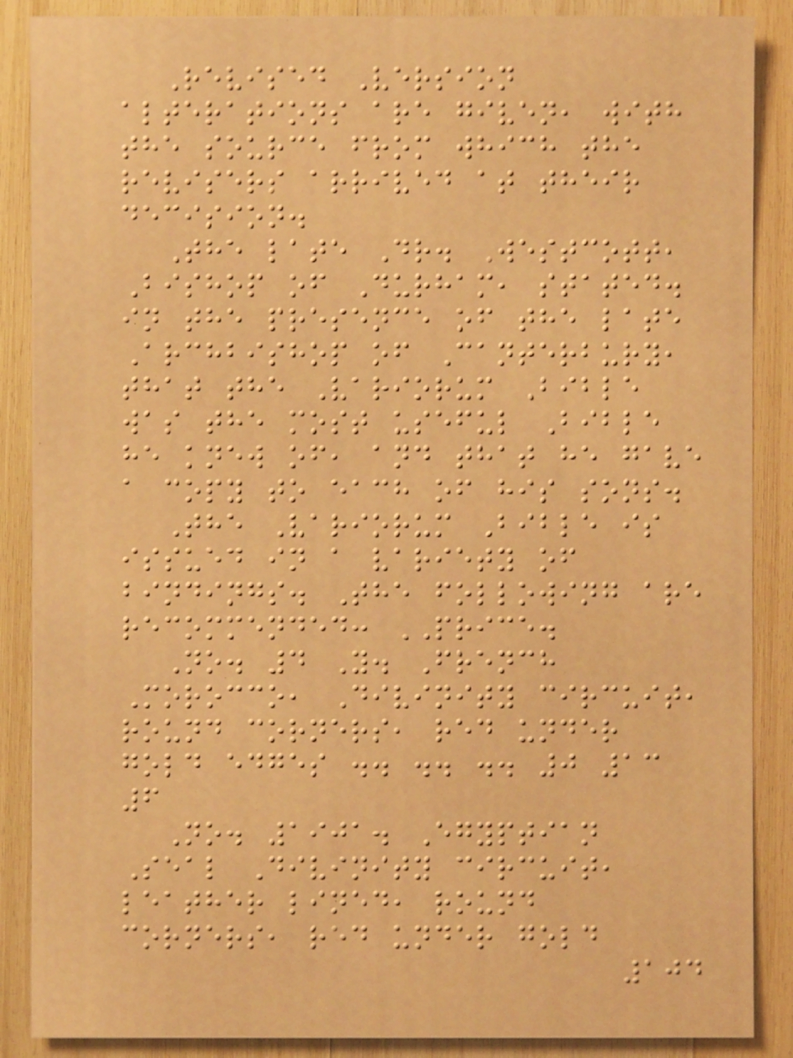Revised Version
alterations are given, with
the source from which the
revisers arrived at their
decision.
The late Dr. Westcott,
Bishop of Durham, stated.
in the presence of the late
Archbishop of Canterbury,
that the Variorum Bible
was the most useful Bible
he knew of, and that he gave
a copy to each of his sons.
The Variorum Bible is
issued in a variety of
bindings. The following are
recommended: PRICE.
No. 4 Y. French
Morocco, Divinity circuit,
round corners, red under
gold edges .. .. .. 0 13
6
No. 1901. Egyptian
Seal Divinity circuit,
leather lined, round
corners, red under gold
104
